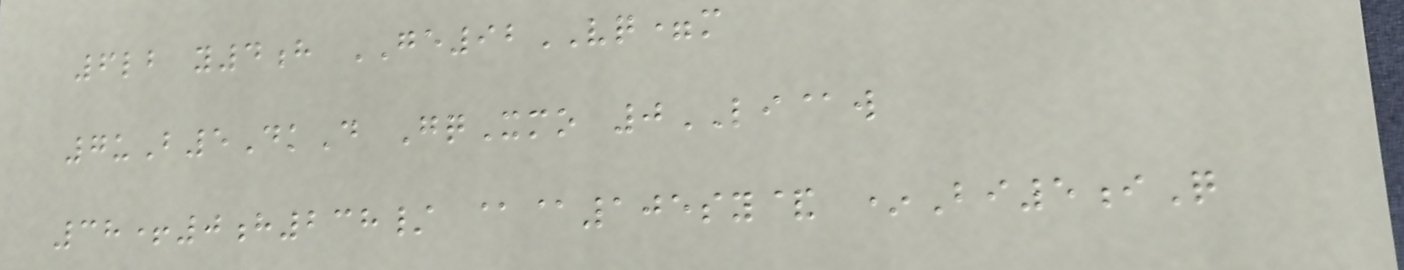6lb y4h GE92VQ=m
7uB5DkD GqXmo 0LI@w
38+0h238/ @@105sy& *Bi5iQ
